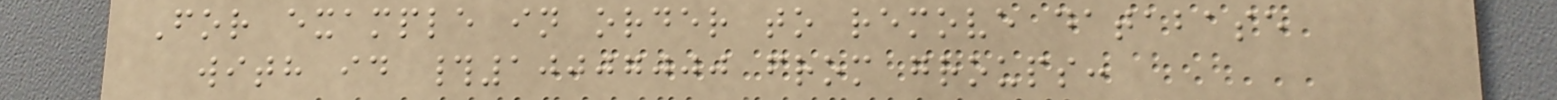For example in order to remove database
with id #10007000 from groups:
